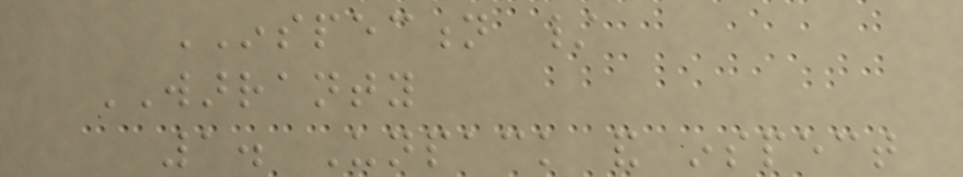INSPECTION /
WARRANTY
1. Unpack and inspect
